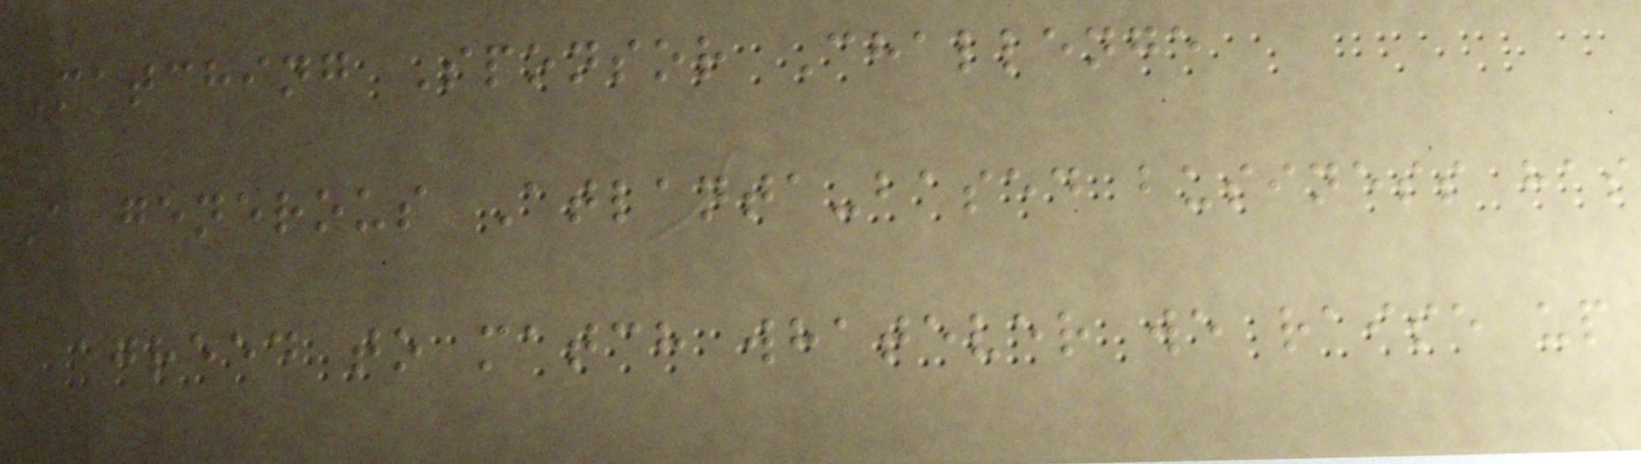Matching Sponsor Challenge
A generous Atlanta-based business has
agreed to match whatever we raise up
